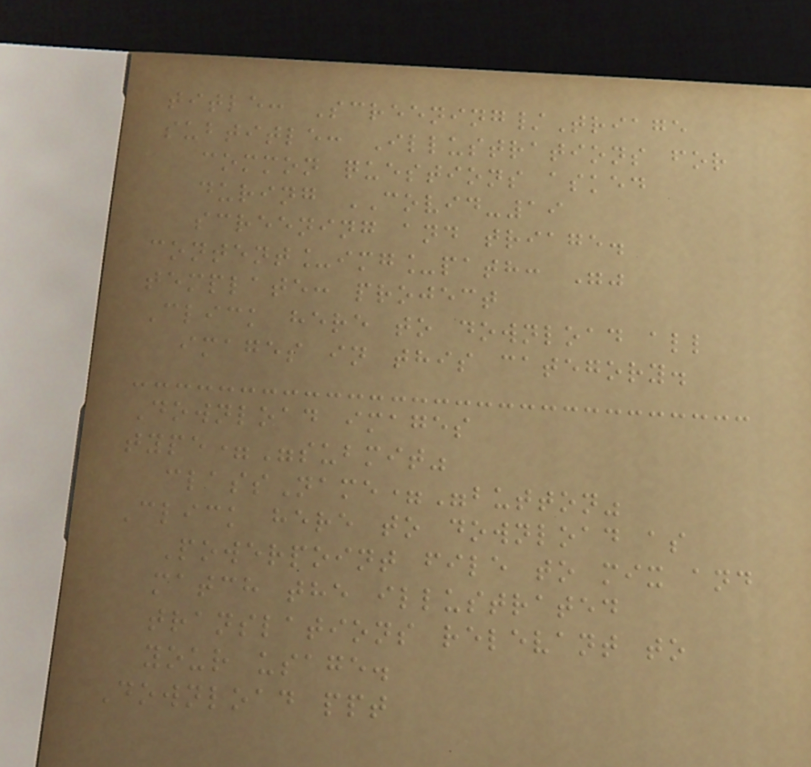title: Screening/Triage
subtitle: Illustrations for
common questions asked
during COVID-19
screening and triage.
content_img_path: ""
template: project
Click here to download all
images in this category.
Download images
type="submit"
className="button"
Click here to download as
Powerpoint file to mix and
match the illustrated
translations relevant to
your usage.
Download ppt
